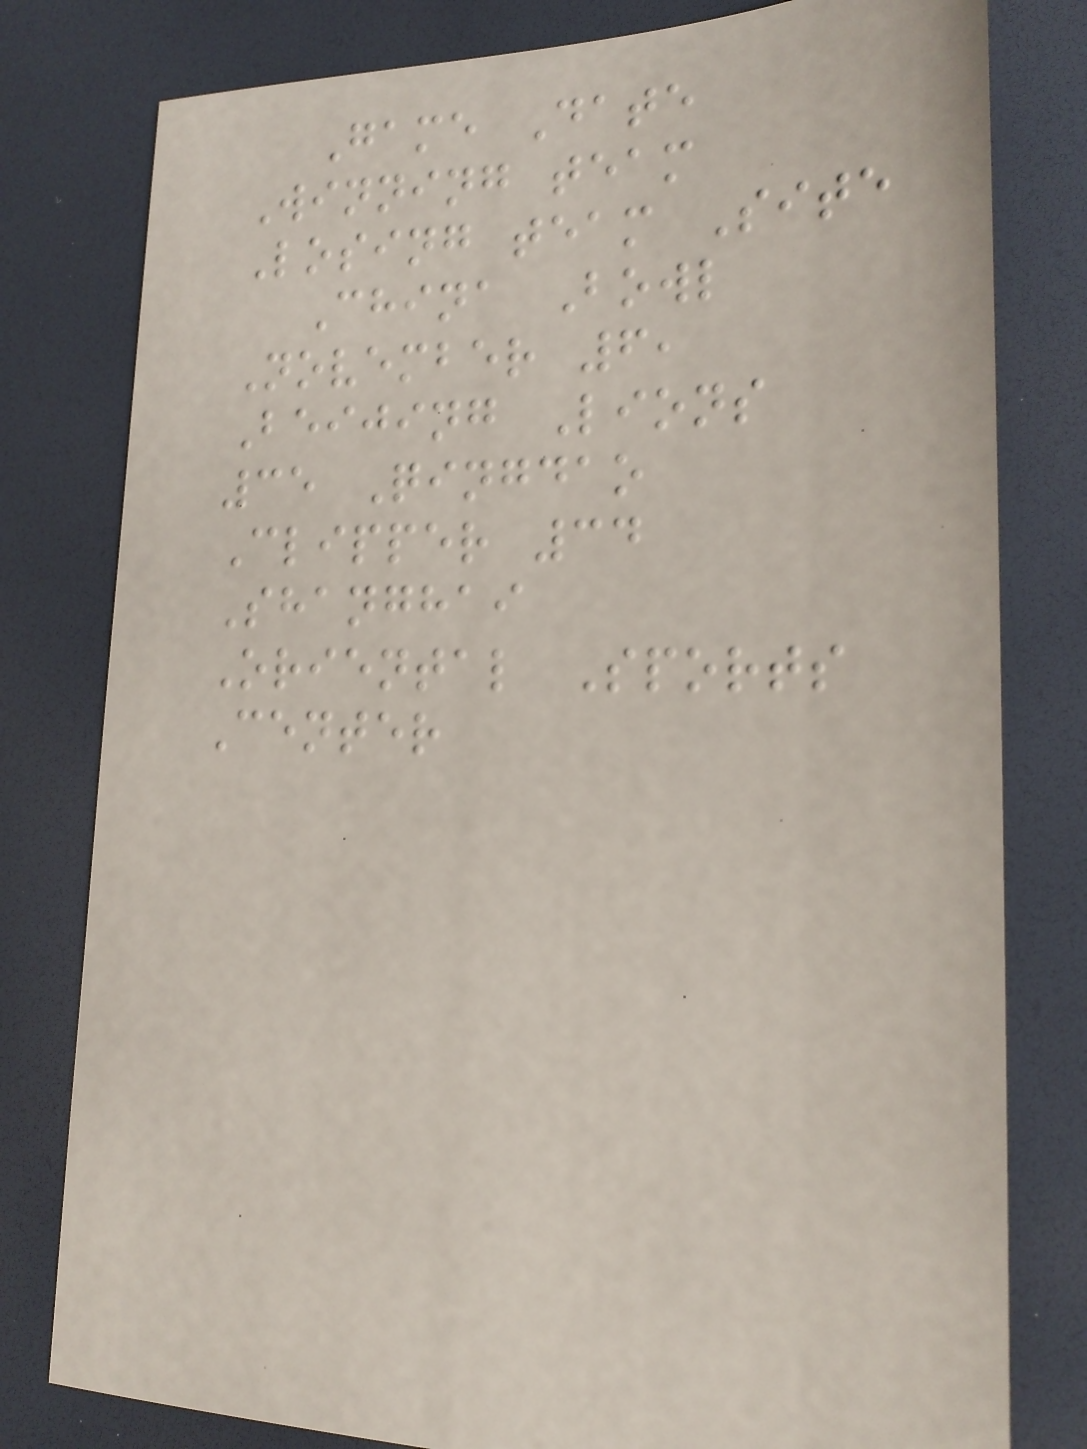Game Date
Winning team
Losing team Site
China Bowl
November 6,
Beijing Lions
35 Qingdao
Clipper 34
Shanghai
Oriental Sports
Center
